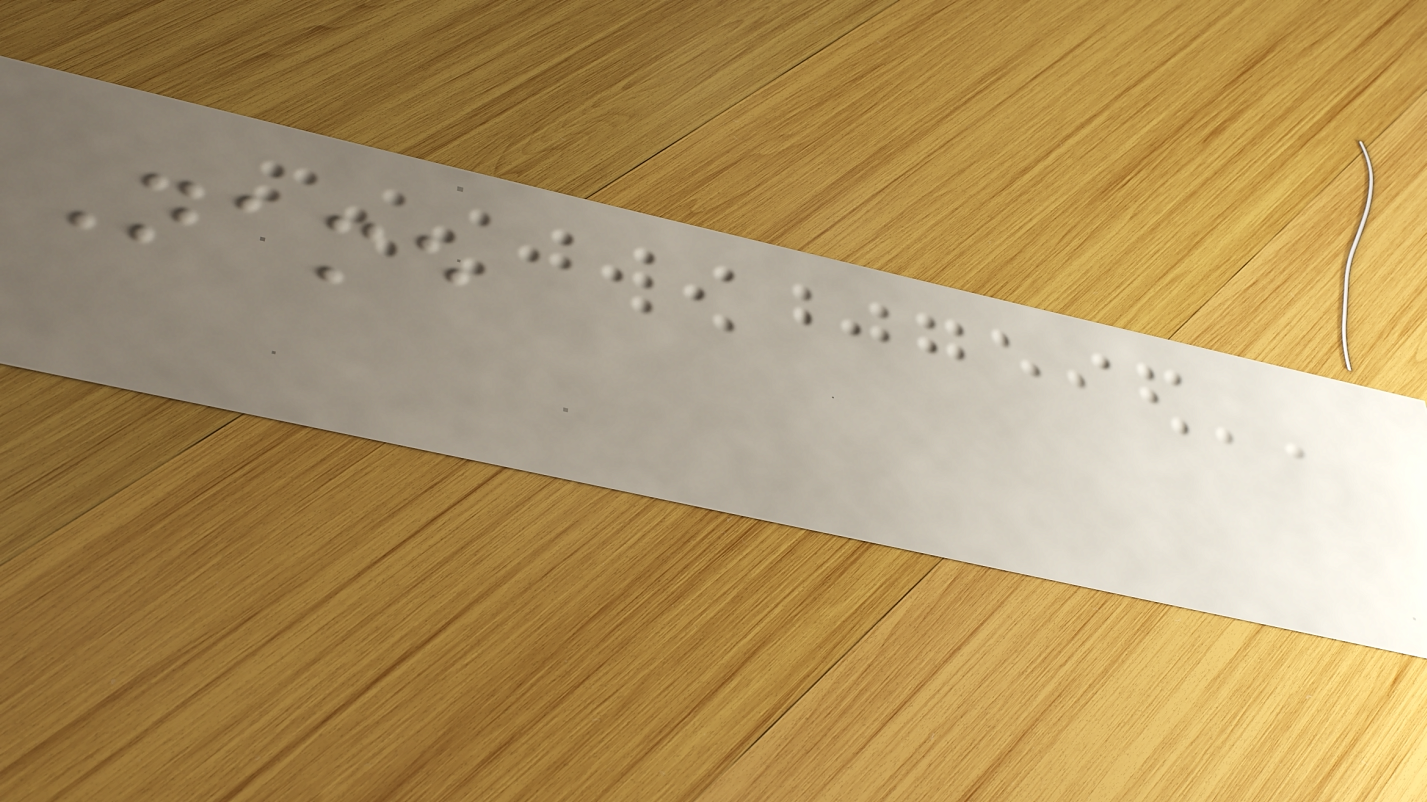Name
